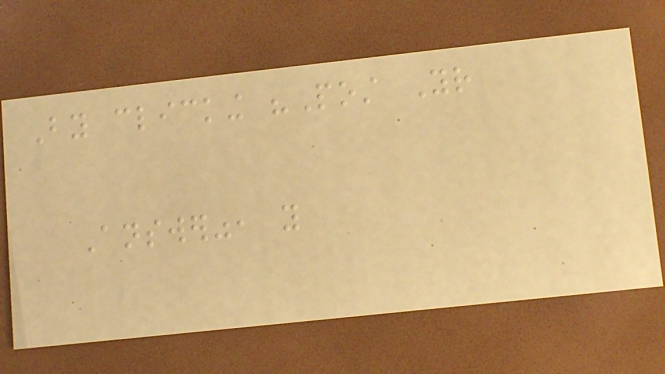By clicking "Post Your
Answer", you
